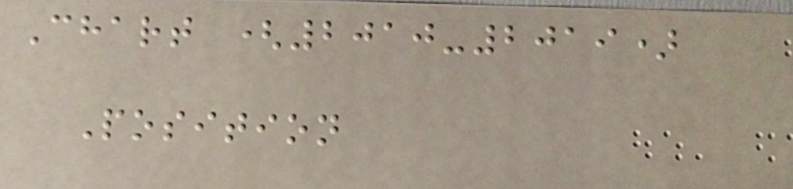Chart (2010-2019)
Position
